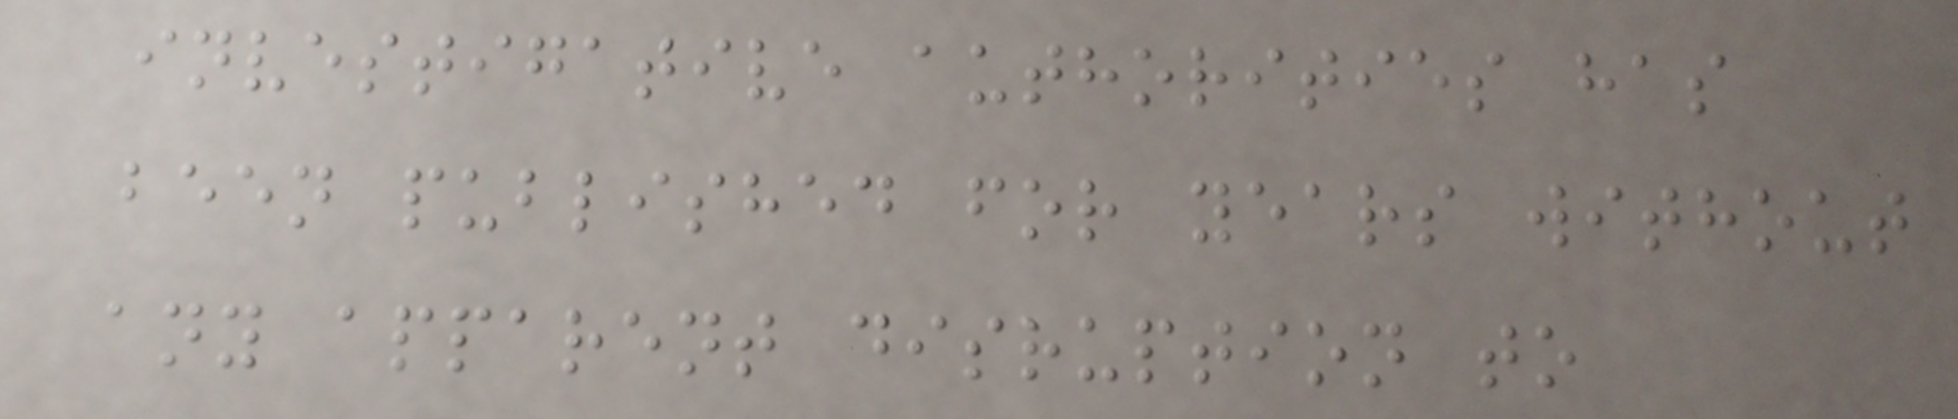investigative authorities has
been published for years without
any apparent disruption to
